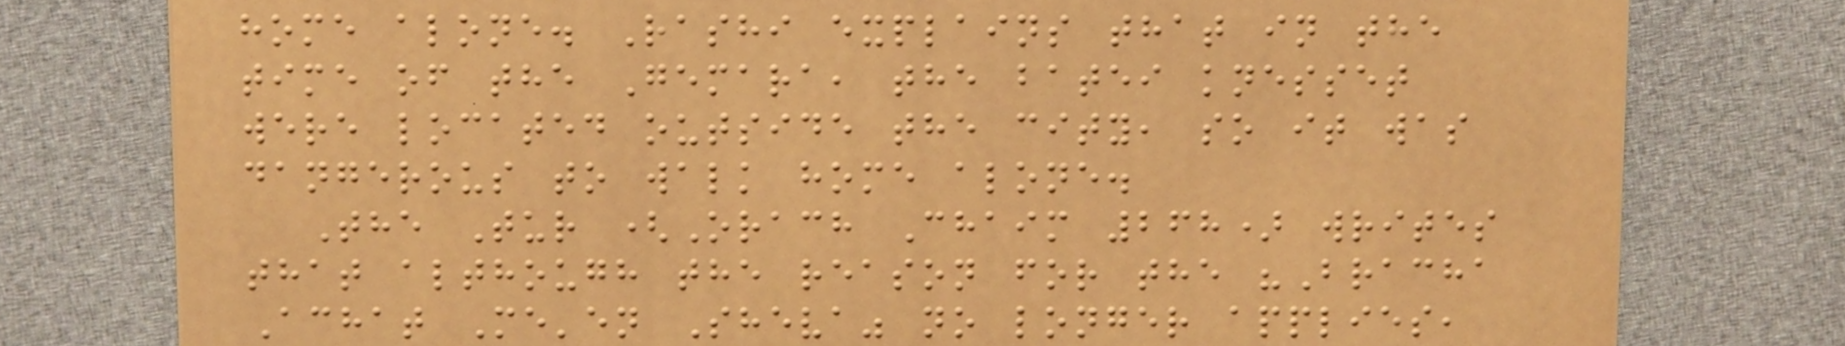home alone. Rashi explains that in the
time of the Gemara, the batei knesset
were located outside the city, so it was
dangerous to walk home alone.
The Tur (Orach Chaim 268) writes
that although the reason for the "Bracha
Achat Me'en Sheva" no longer applies,
